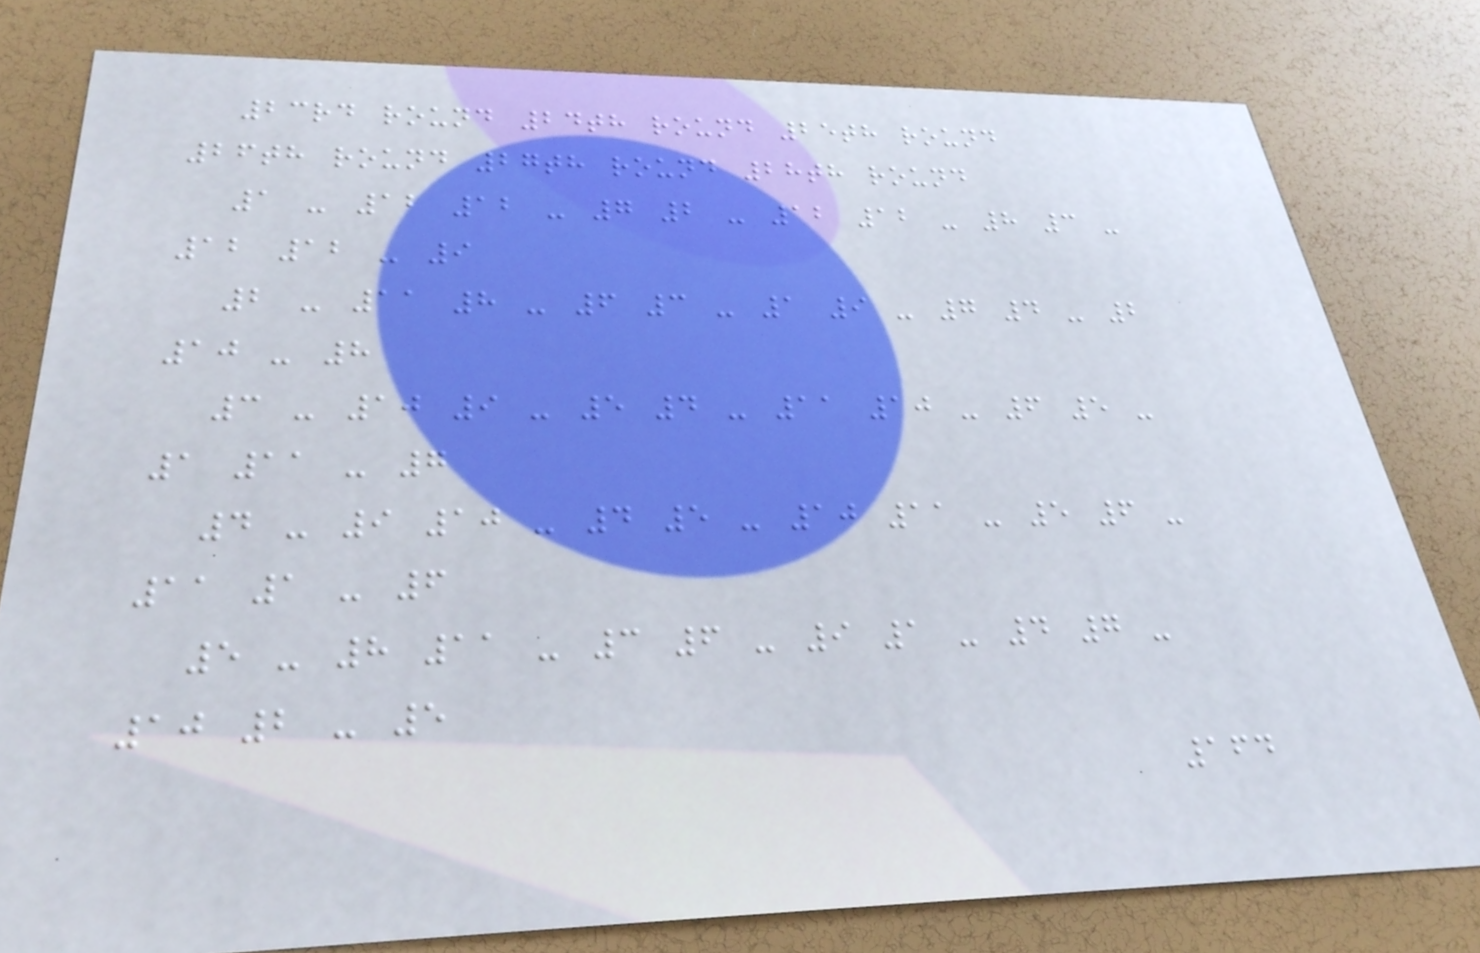23rd round 24th round 25th round
26th round 27th round 28th round
1 - 12 12 - 7 2 - 12 12 - 8 3 -
12 12 - 9
2 - 11 8 - 6 3 - 1 9 - 7 4 - 2
10 - 8
3 - 10 9 - 5 4 - 11 10 - 6 5 -
1 11 - 7
4 - 9 10 - 4 5 - 10 11 - 5 6 -
11 1 - 6
5 - 8 11 - 3 6 - 9 1 - 4 7 -
10 2 - 5
164
